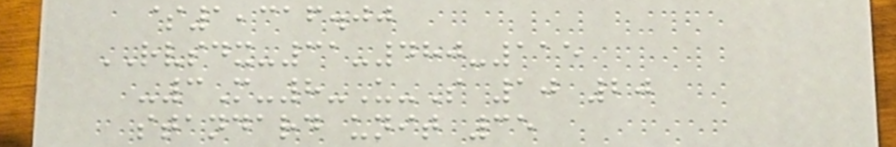$1,316.00
RVSDX-31-480-115
-3M-8-U-S 10 20
standard unit 35
